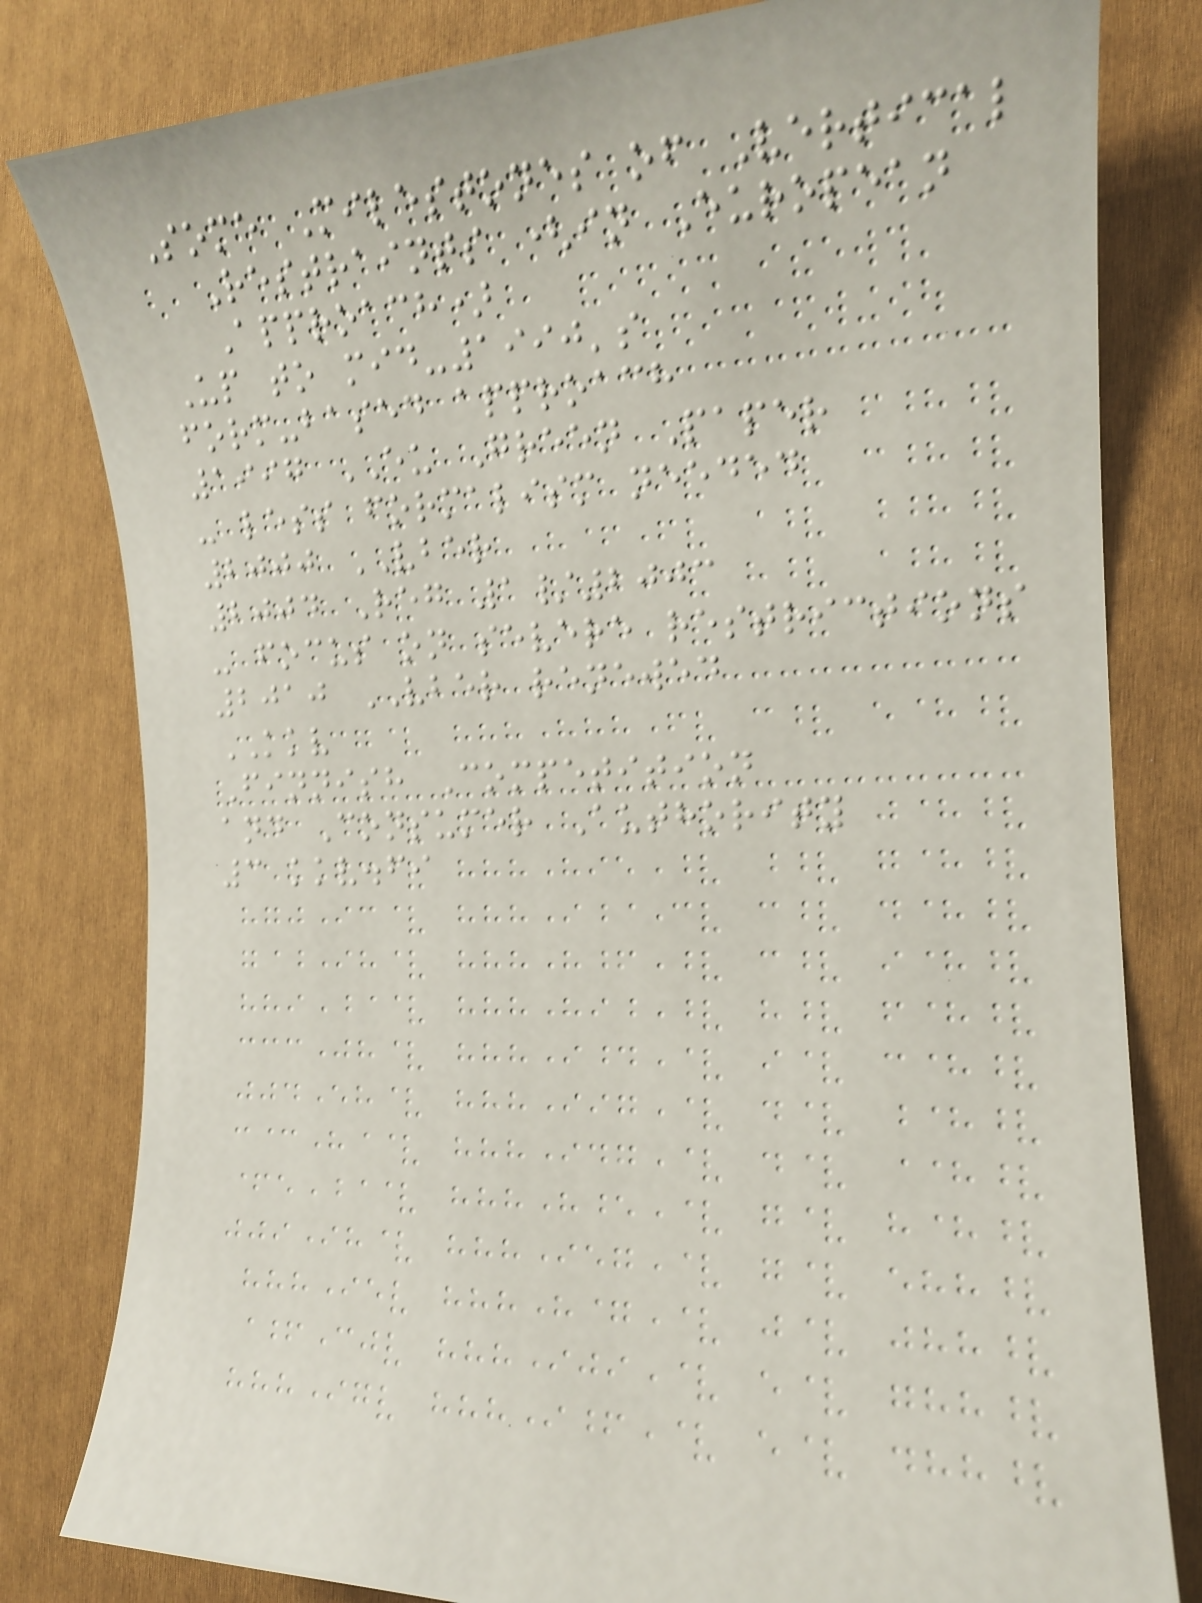Some Milestones of Vertical
Restraints (in European
Approach)
Up to mid-1990's
form-based approach
1997 EU Green Paper
- less formalism needed
2000 VBER
2004 Reg 1/2003
- focus on severe restrictions
2010 VBER renewed
KKV
Finnish Competition
and Consumer Authority
3 kkv.fi
